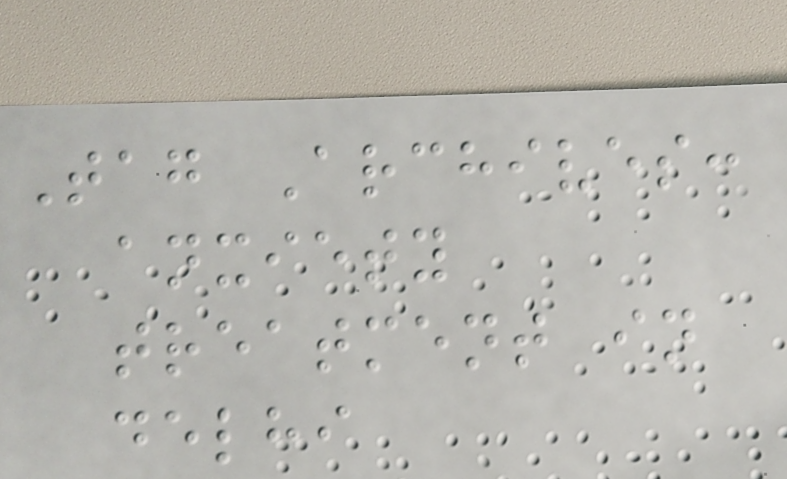Tag Archives:
anxiety
treatment in
delhi
